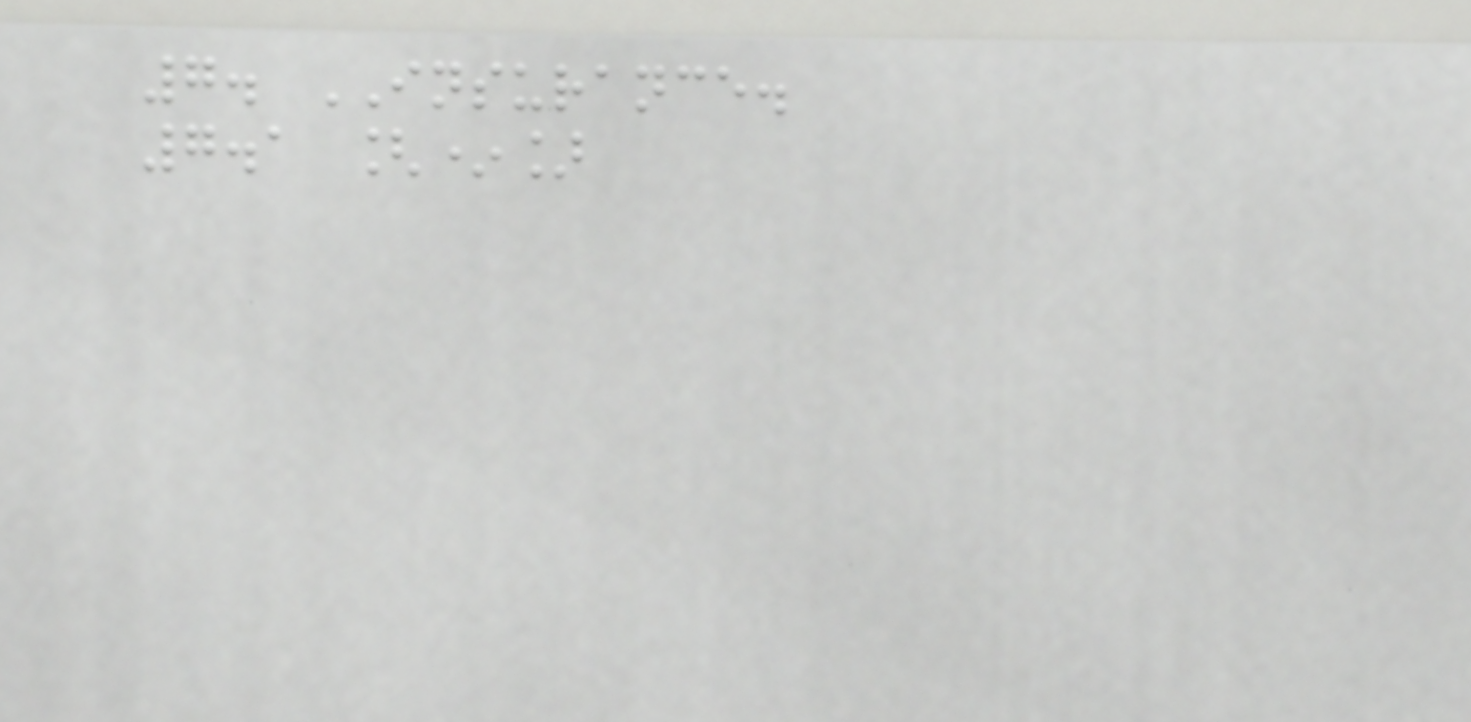7. INSURANCE.
7.1 [*]
